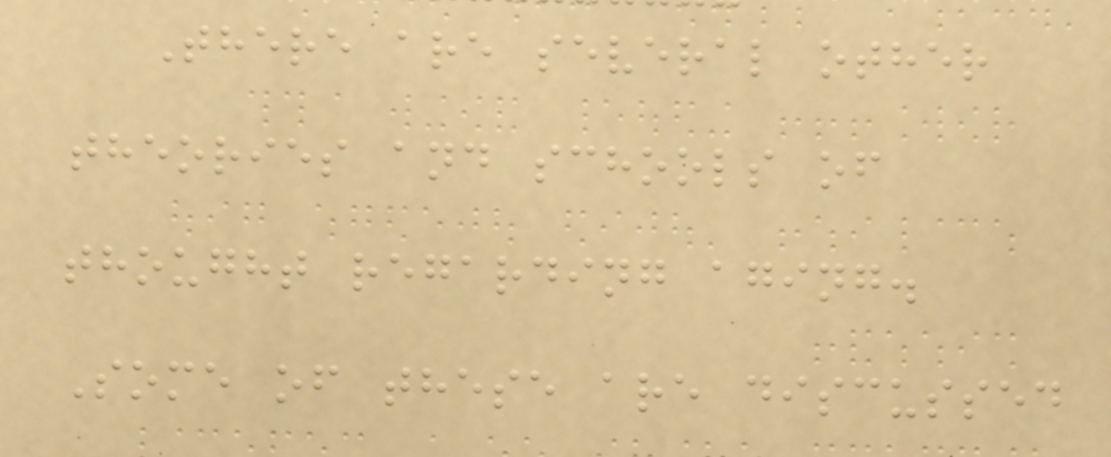There are several other
theories and schools of
thought regarding aging.
Some of these are discussed
